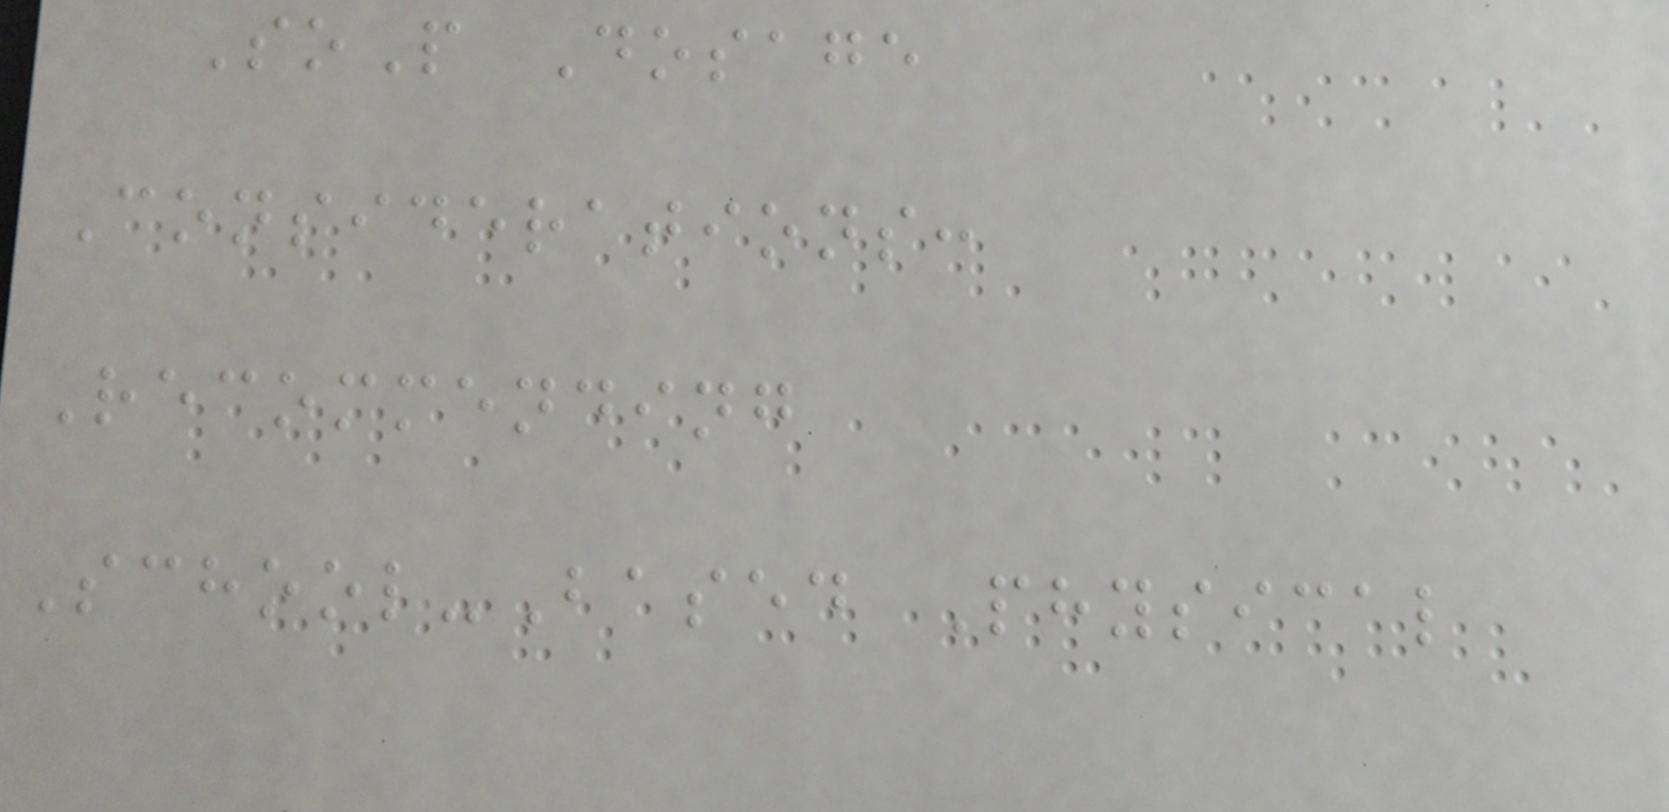SoP Dosage
Considerations:
Recommending
School-Based Physical
